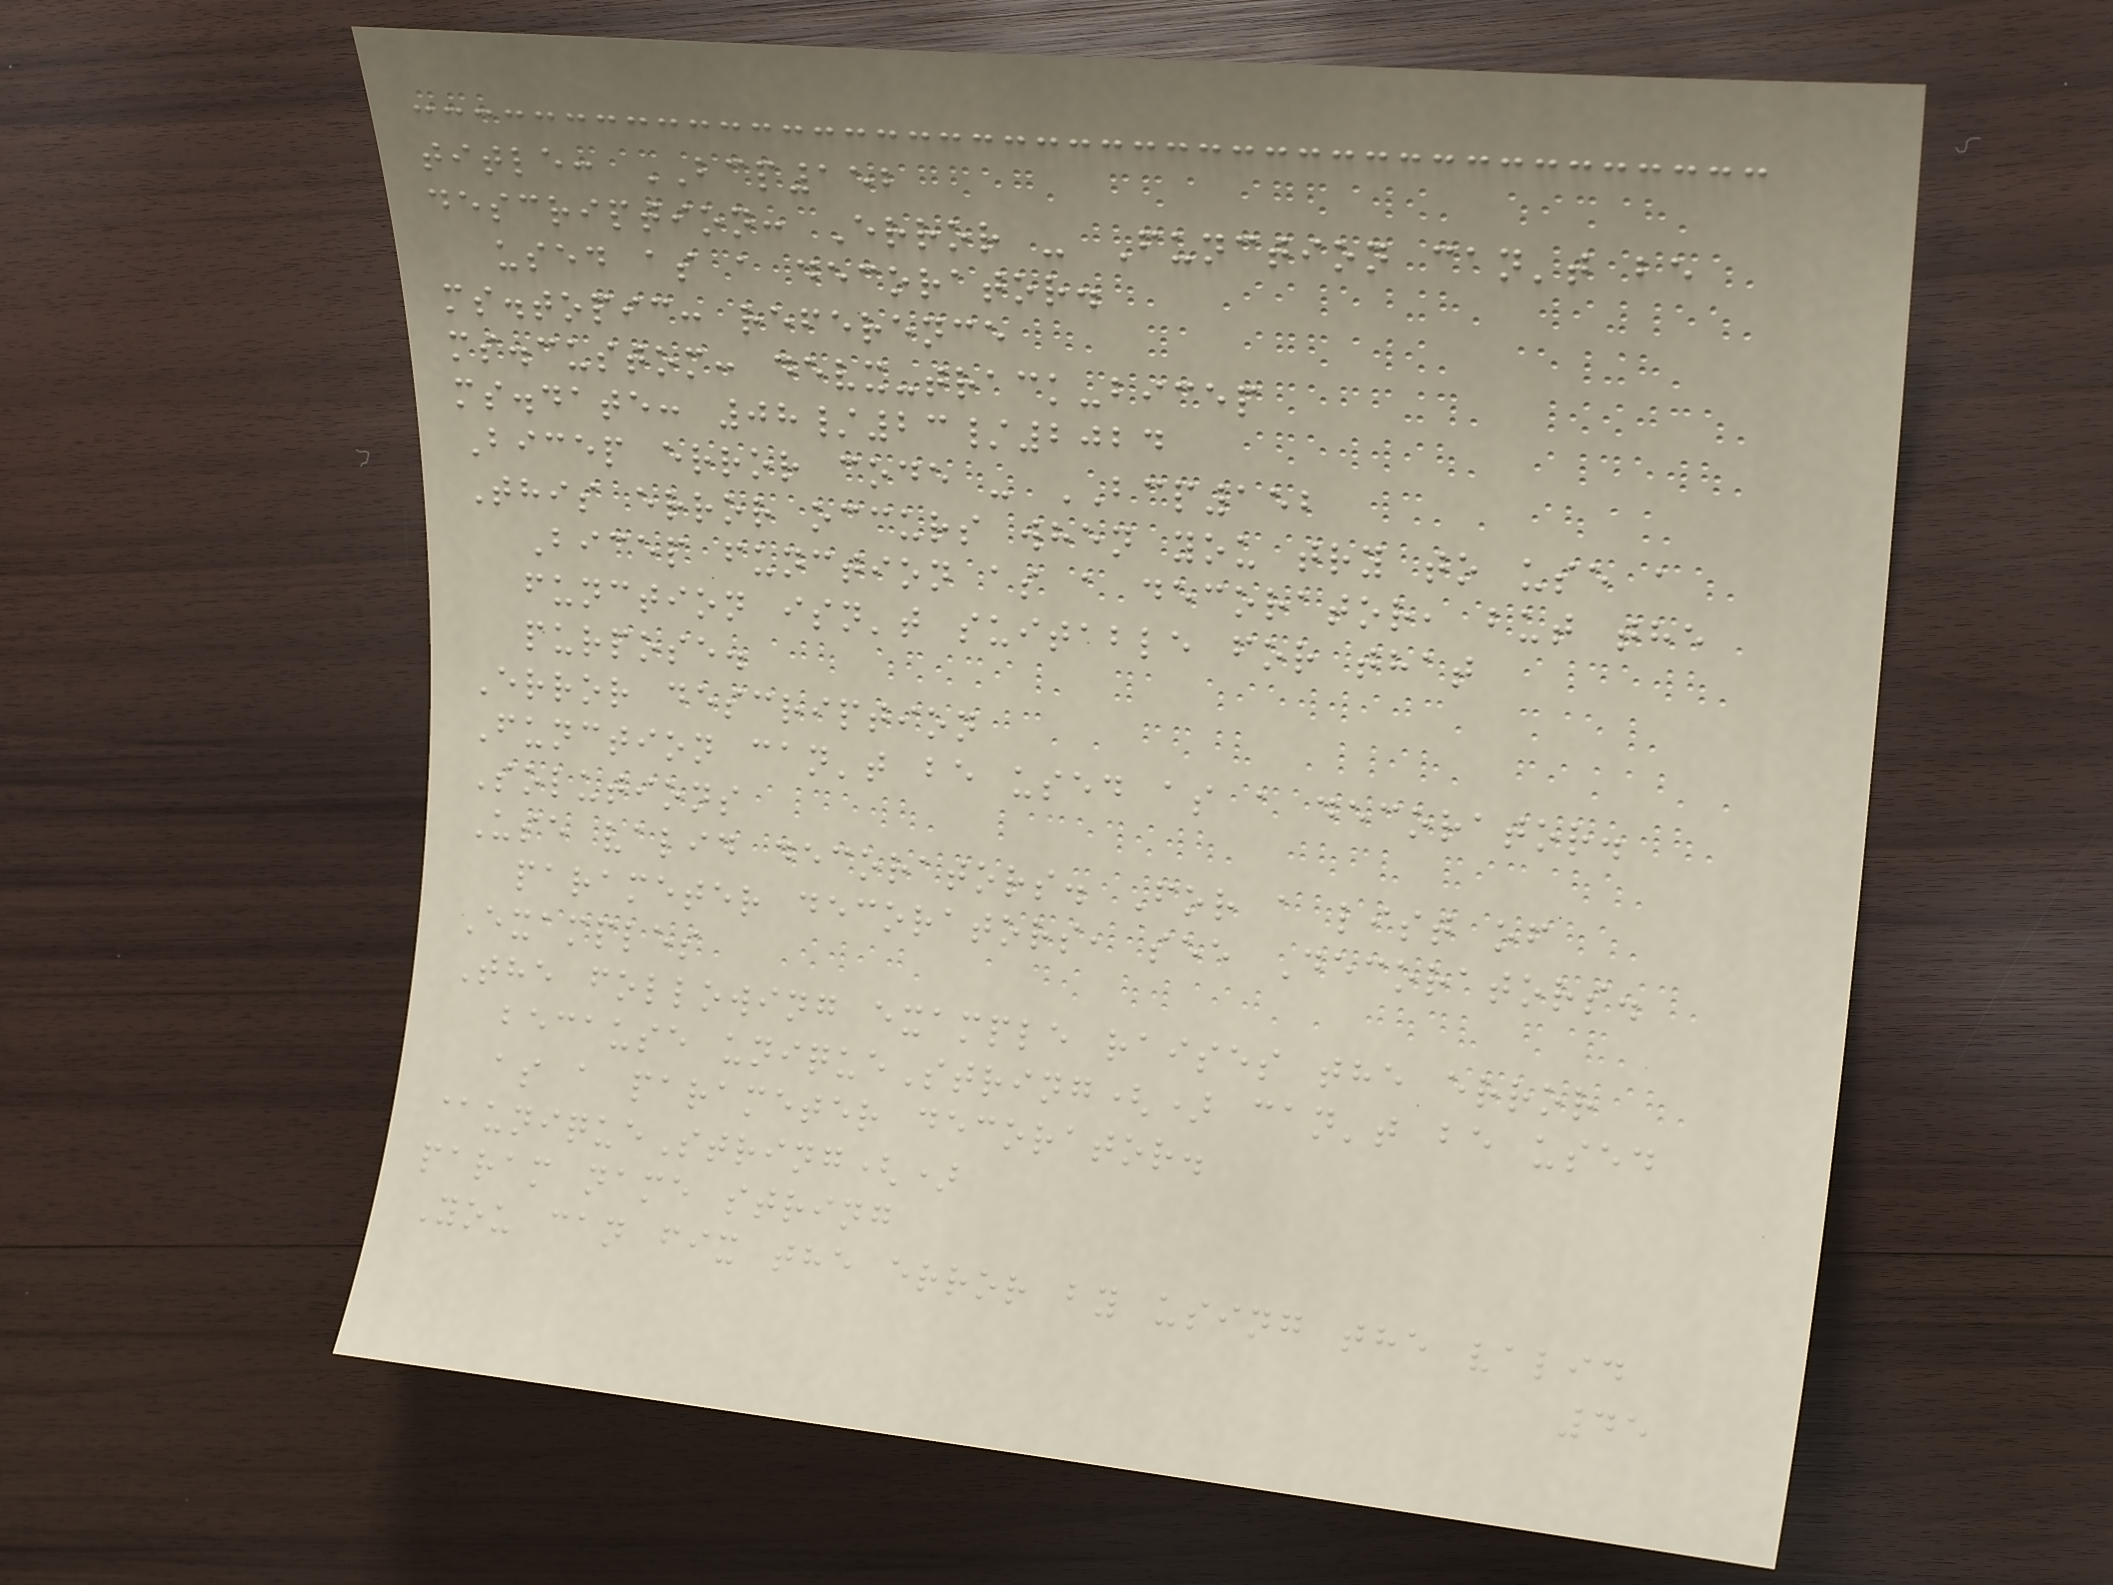title: BCP152
description: Error - Function can't be
used as a decorator.
ms.topic: reference
ms.custom: devx-track-bicep
ms.date: 08/23/2024
Bicep error code - BCP152
This error occurs when you try to use a
Bicep function as a decorator, but the
function isn't suitable for that
purpose.
Error description
Function can't be used as a decorator.
Solutions
Use valid decorators. For a list of
parameter decorators, see Decorators.
Examples
The following example raises the error
because uniqueString() can't be used
as a parameter decorator.
@uniqueString()
param name string
You can fix the error by using the valid
45
